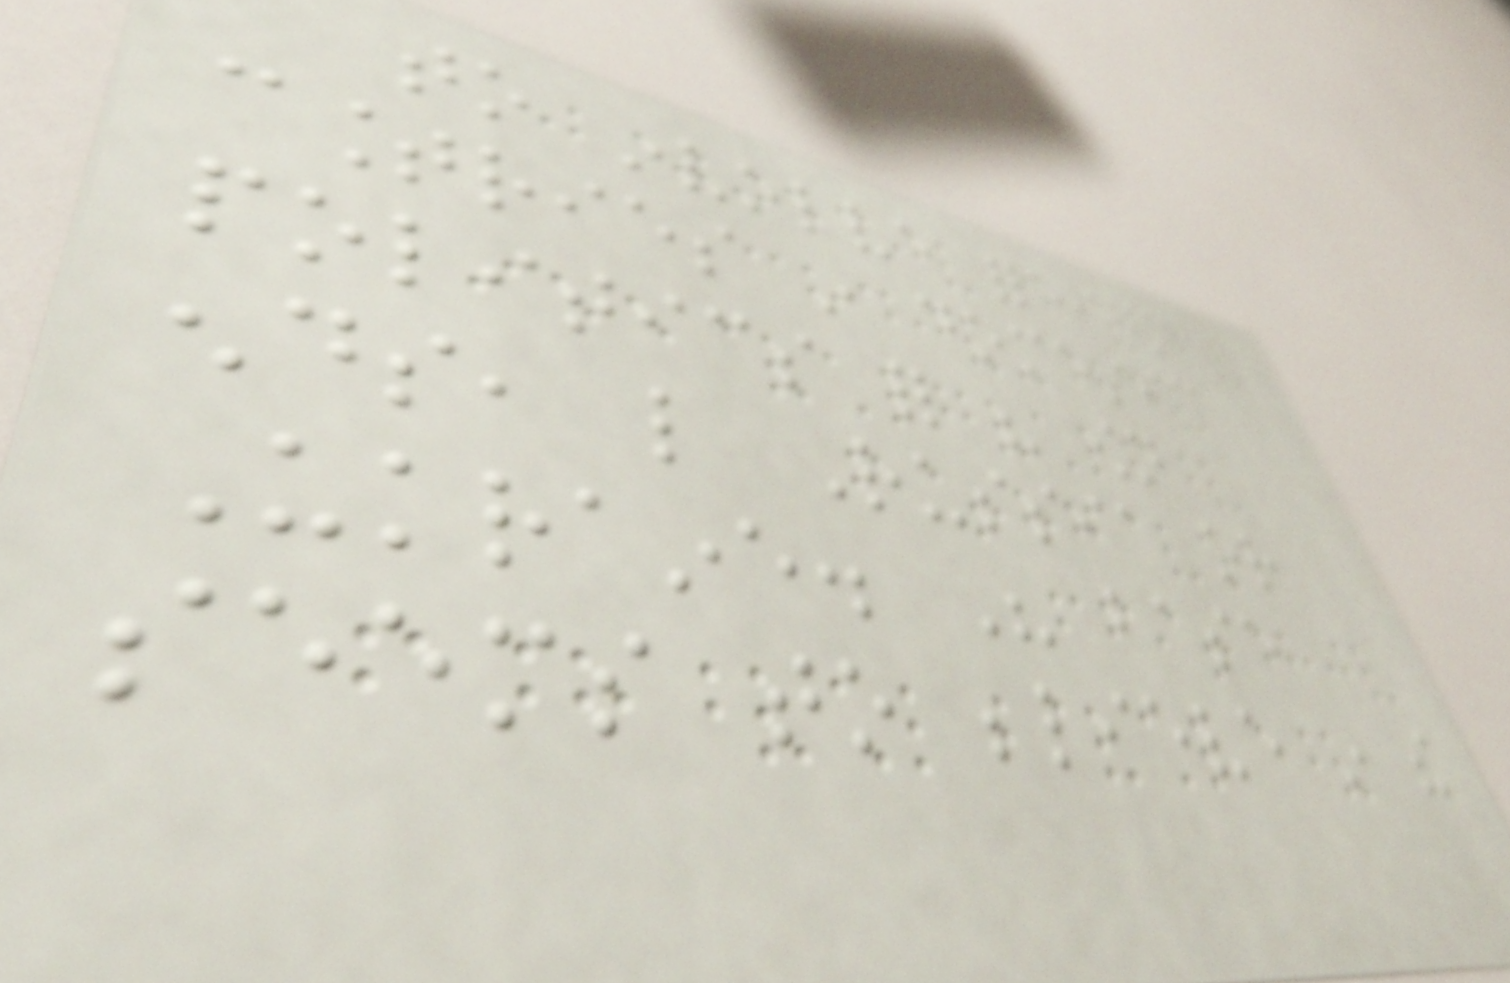to involve foreign
countries in domestic
politics for his own
ends, like Russia or
Ukraine. His base
seems to believe in the
